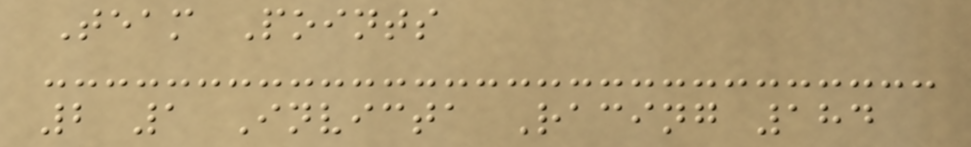Team Points
2 1 Invicta Racing 184
